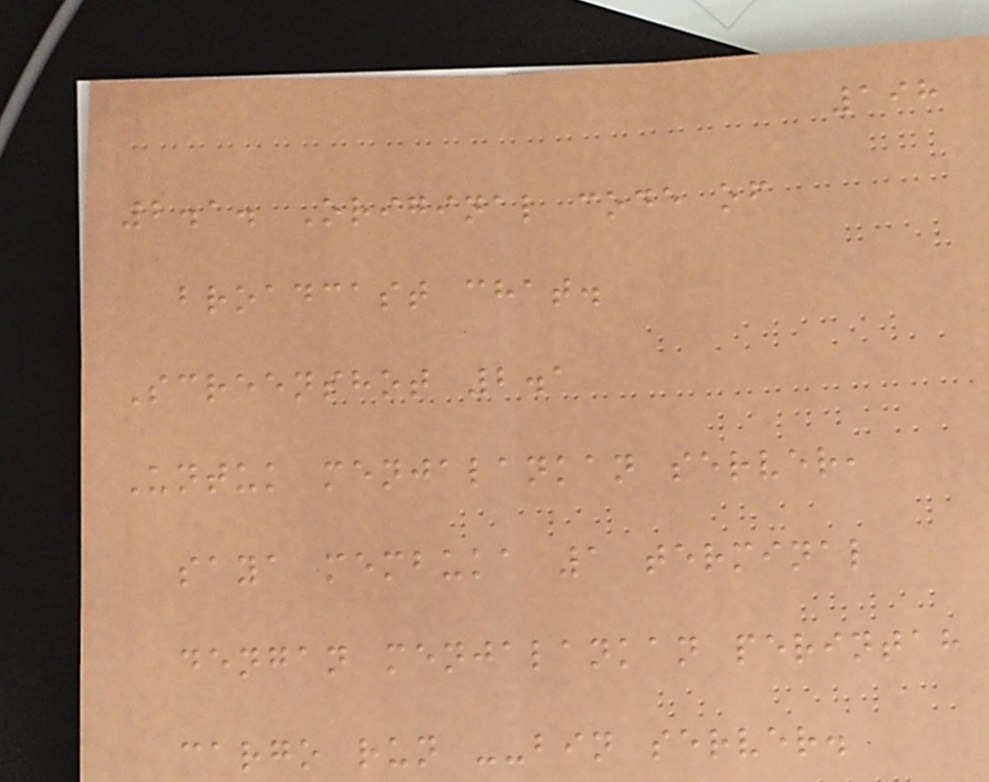198
2.1. Original code of
broadcast chat.
Screenshot 2.1
Untuk menjalankan server,
saya membuka 1 terminal
dengan menjalankan perintah
cargo run --bin server.
